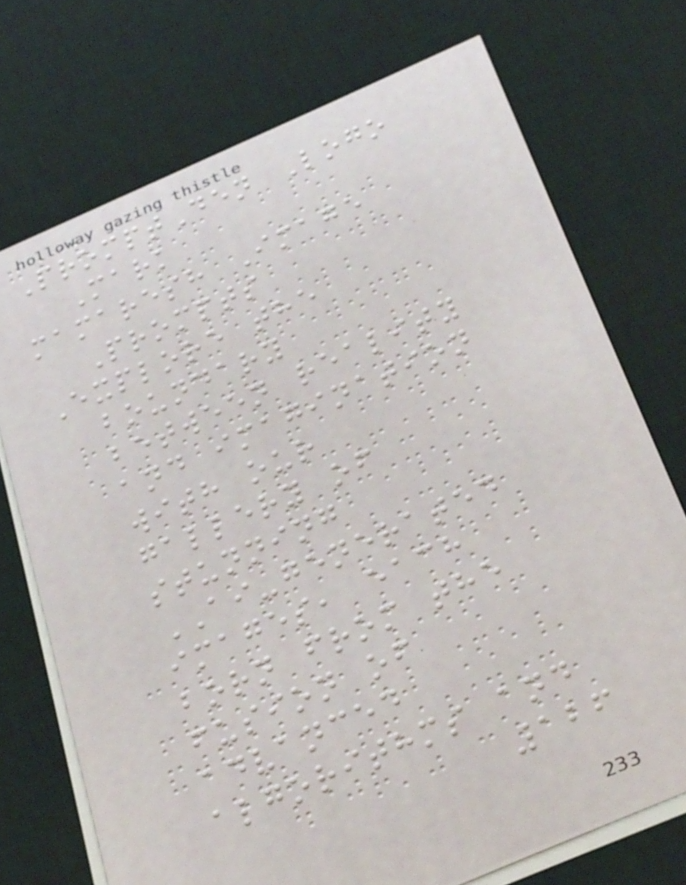PromptDen Logo
Mark
mamaresh Image
Prompts
Explore the
boundary
between reality
and imagination
with our
gallery of
stunning
AI-generated
images, each
born from the
fusion of
advanced
algorithms and
126
